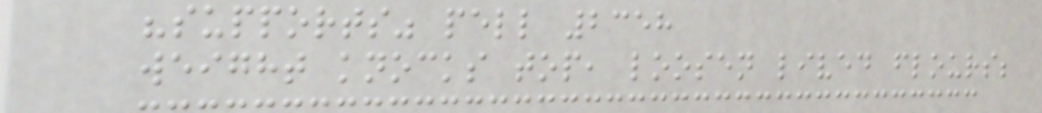"supports" pell 2358
weight knocks top, loosen lived flours;
